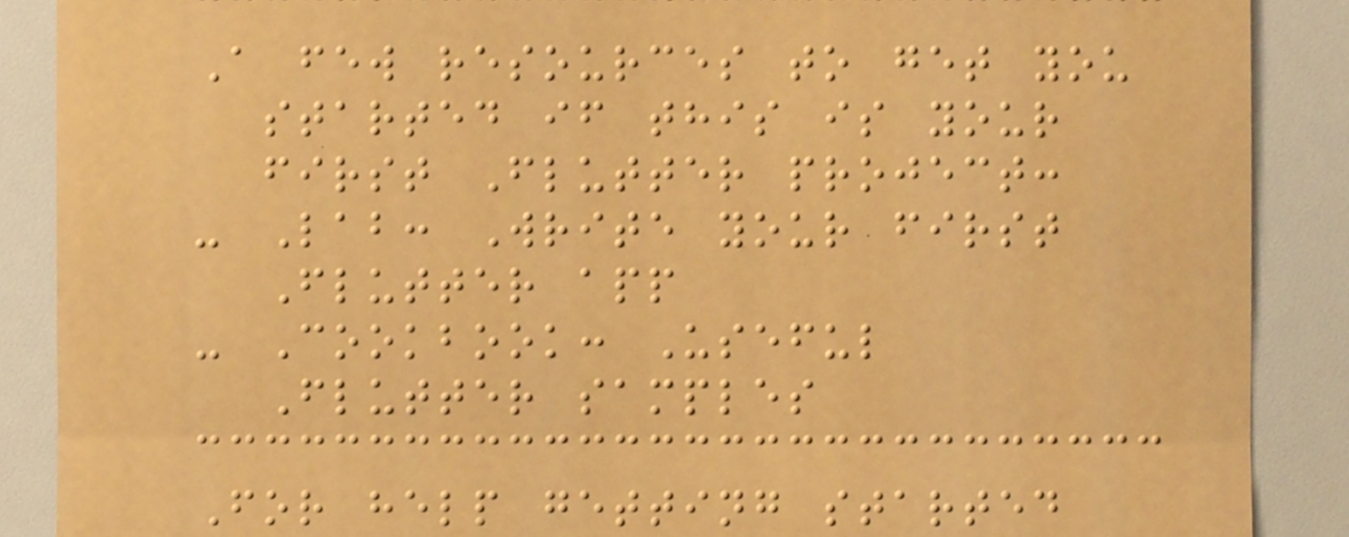A few resources to get you
started if this is your
first Flutter project:
- Lab: Write your first
Flutter app
- Cookbook: Useful
Flutter samples
For help getting started
